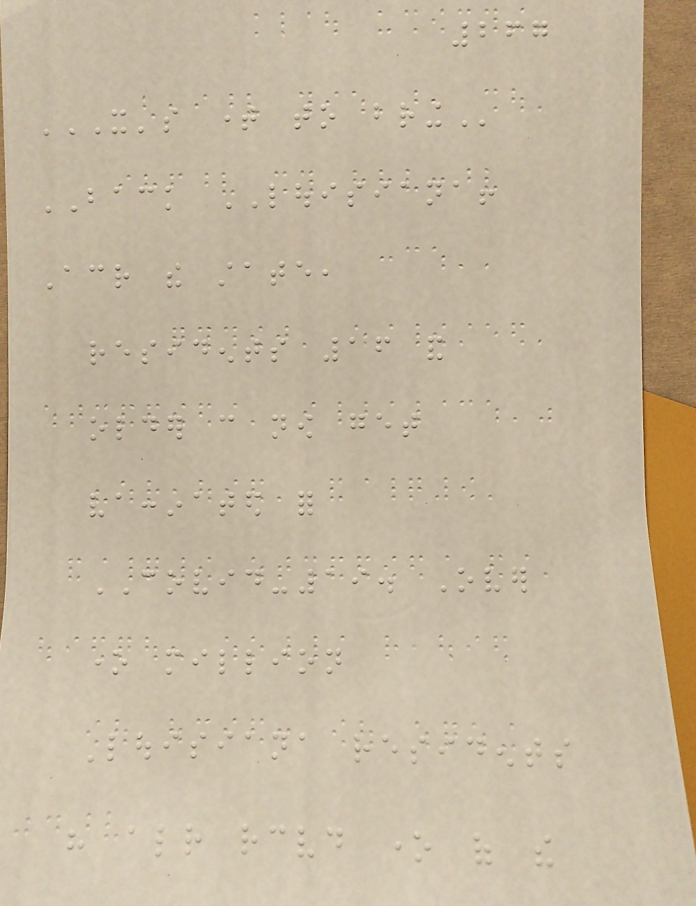267
IT'S TIME TO BRING
BACK LOUISIANA!
Across the state,
residents 16 and
older can now get
vaccinated for
COVID-19. Over
one million
Louisiana residents
have already received one of the
